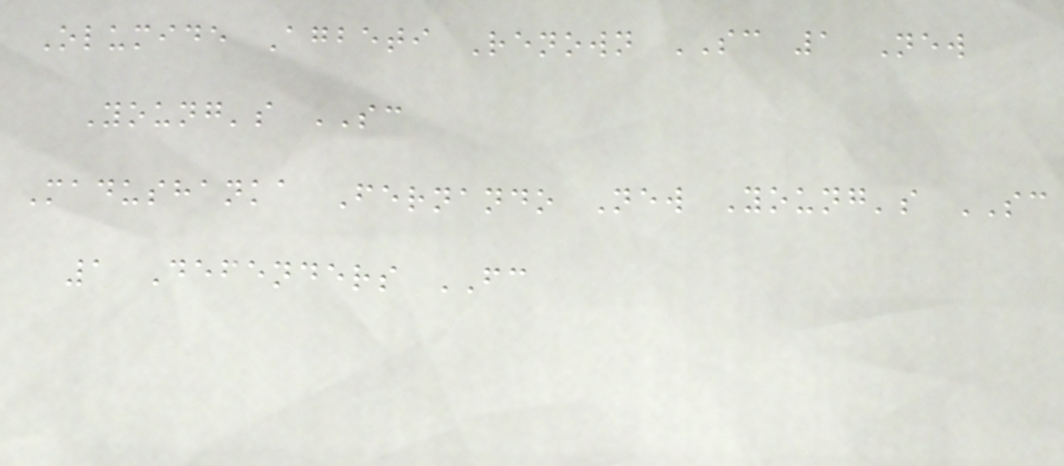Olumide Agbeti Renown SC 1 New
Young's SC
Madushanka Fernando New Young's SC
1 Defenders FC
